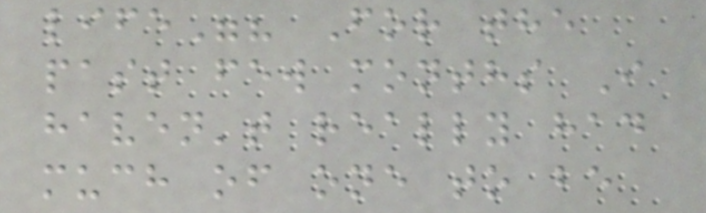life"? For the
past few months I
haven't really had
much of one to be
